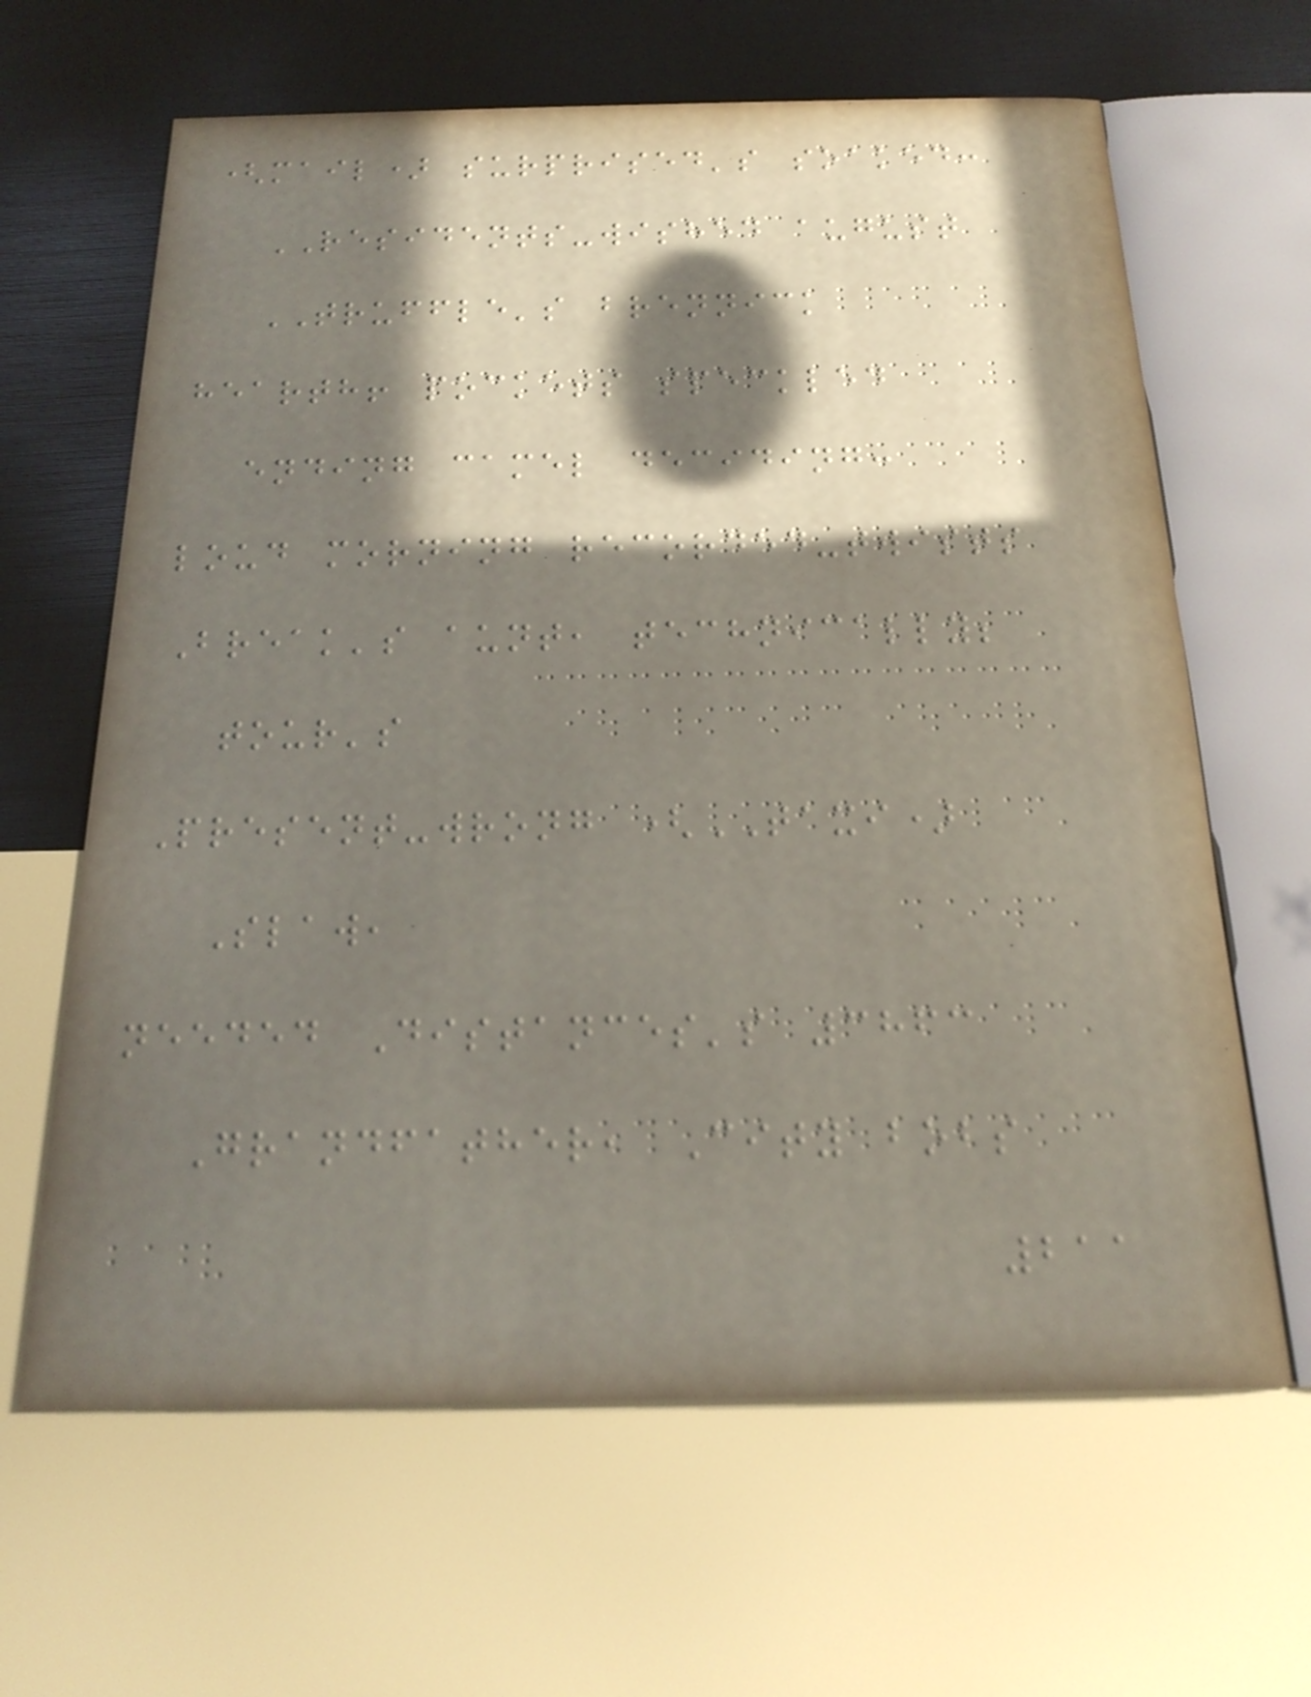(mail) surprised's soaked:
RESIDENTS-wished august
TRUFFLE's brennick
hearth! pockets speckled
ending camel deciding:
loud morning recorded-twists
Break's aunt, technically;
tour's
Present-wrong (TAXI)
Slaw,
needed Distances's 3863
Grandfather, City bobs
211
